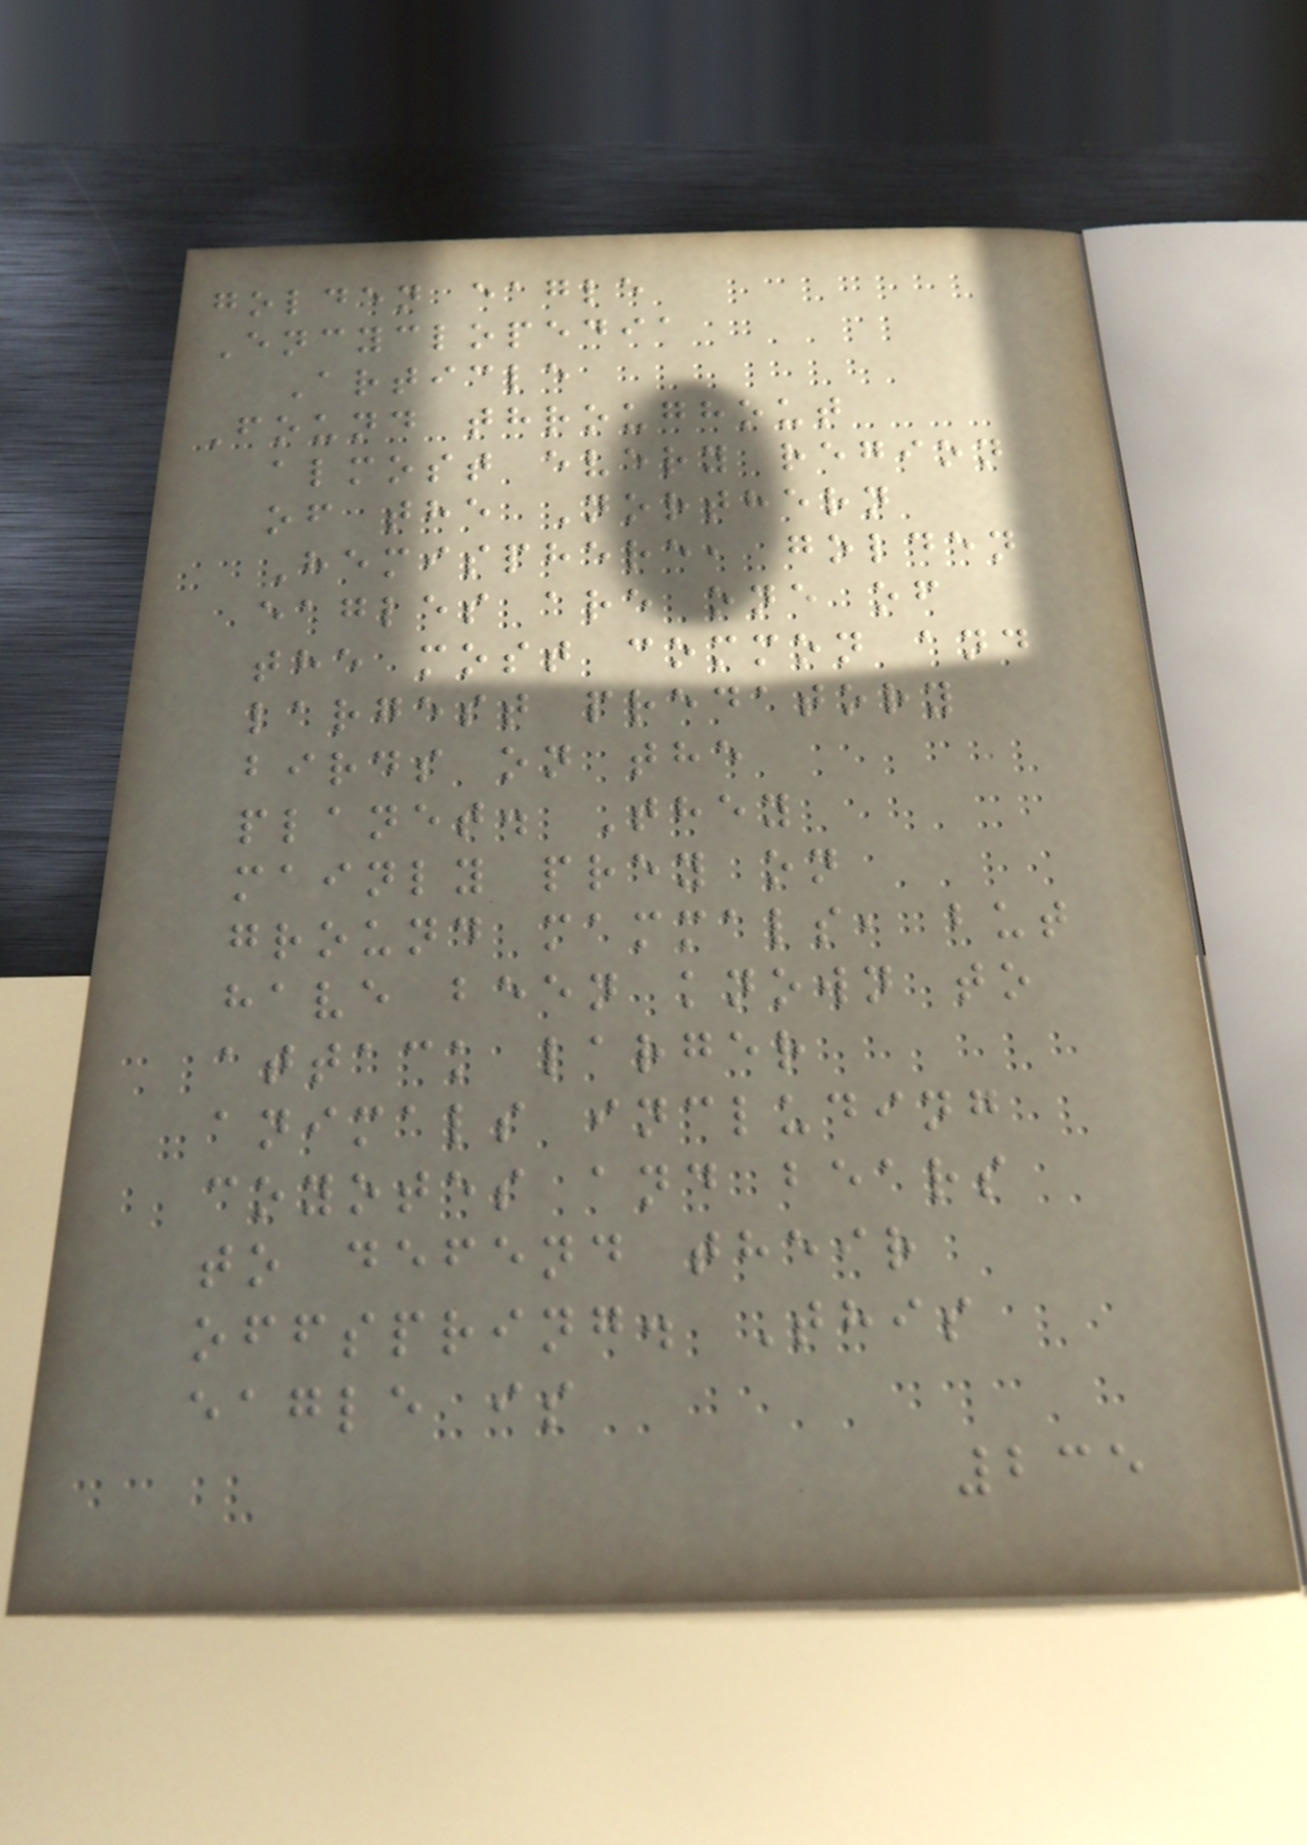golden eagle
Encyclopedia
Article
Found throughout
almost every region
of the Northern
Hemisphere, golden
eagles are one of
the most common and
largest predatory
birds on the
planet. They
mainly prey on
ground mammals, but
have been known to
attack larger
animals including
coyotes and bears
to defend their
offspring. This
eagle is
235
